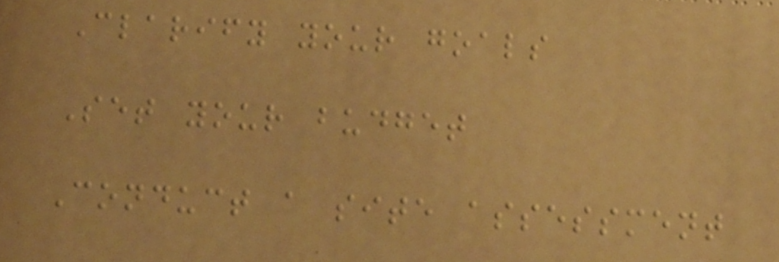Clarify your goals
Set your budget
Conduct a site assessment
